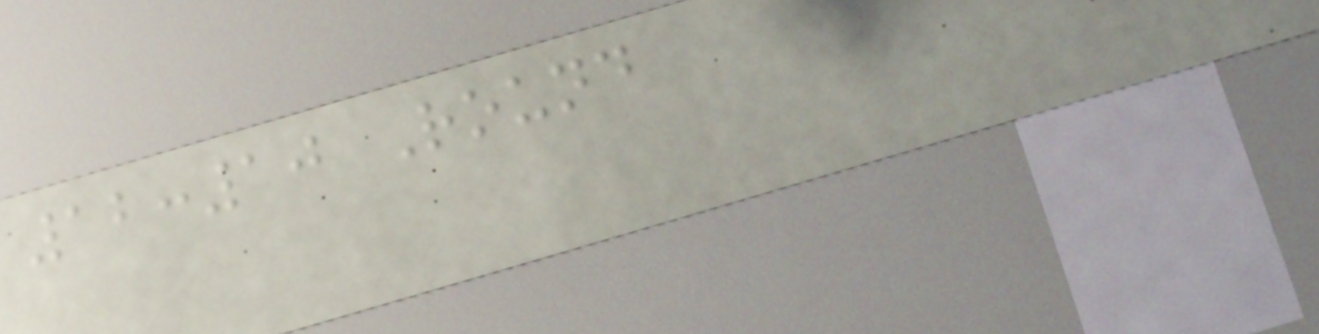12:10 Round
